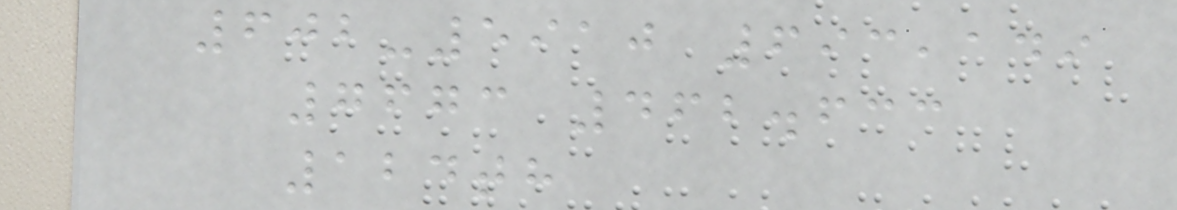602-5910 693,149
7673 462.633
124th
